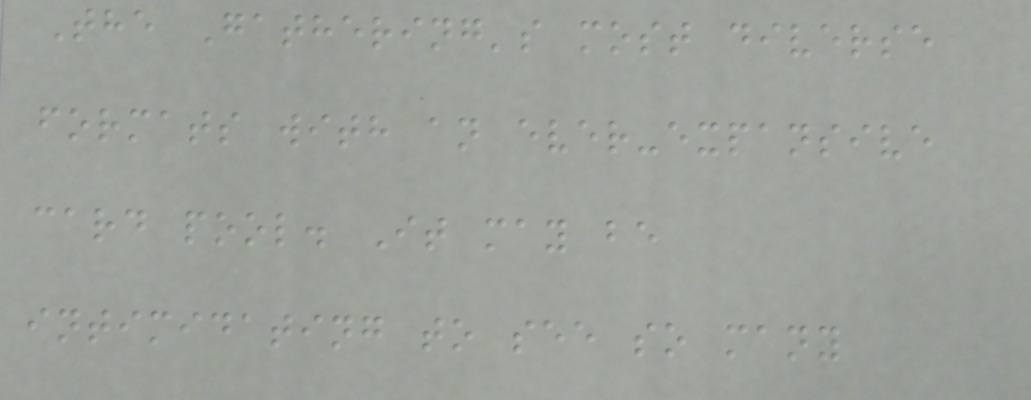The Gathering's most diverse
formats with an ever-expansive
card pool. It may be
intimidating to see so many
